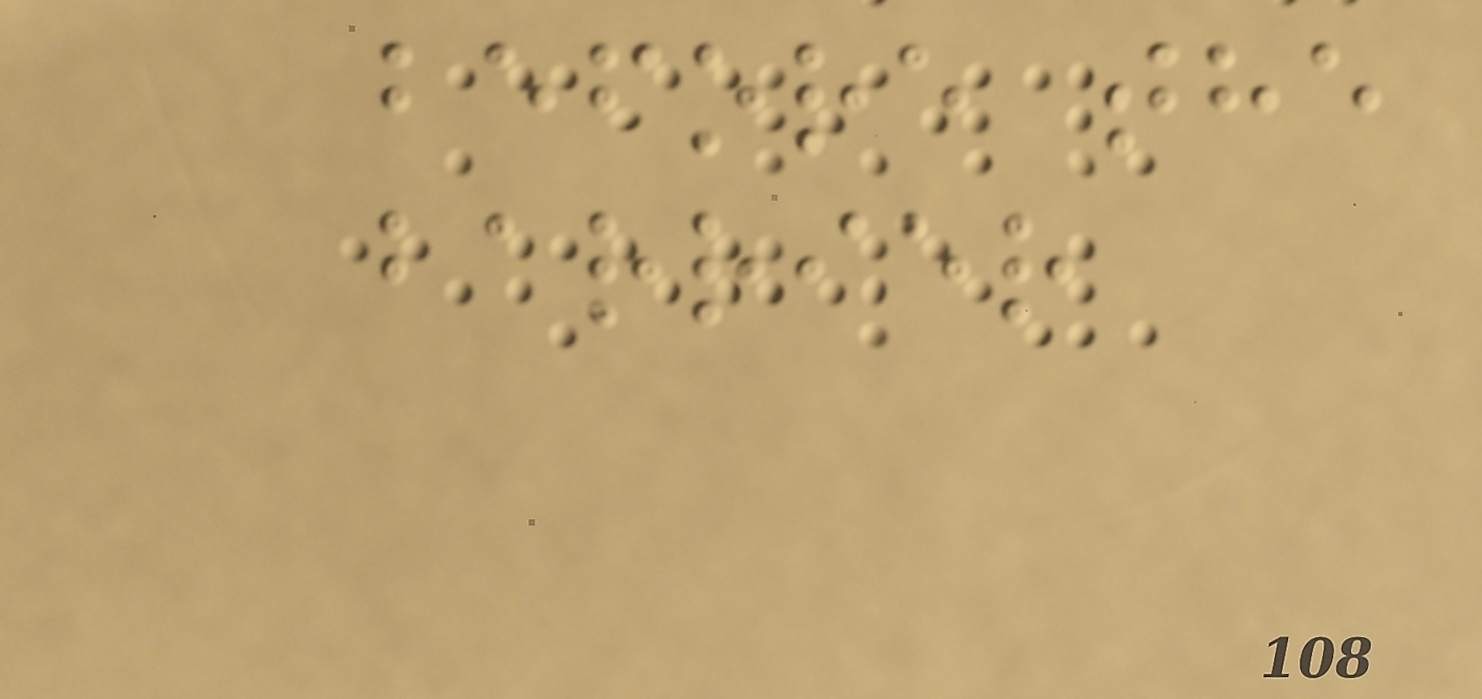before the
barrier
